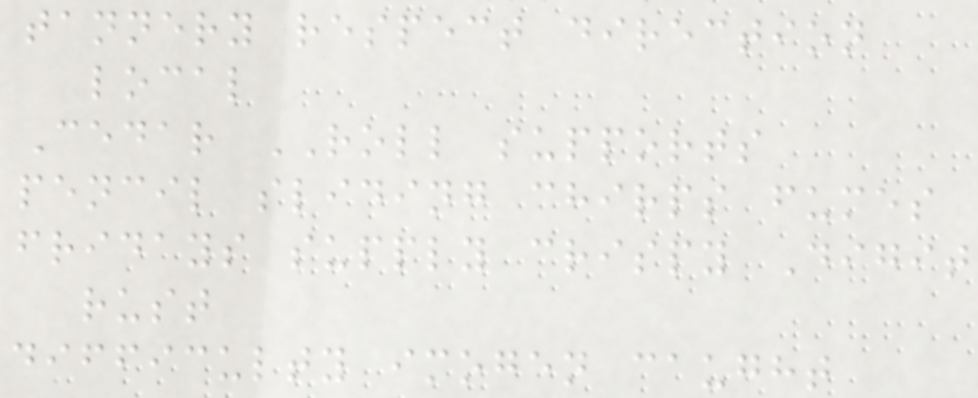tannery respect direction
local
Cedar ROLL supports
pencil sliding chirps fumes
fridays supply crispy Digit
rust
difficulty imogen caught
